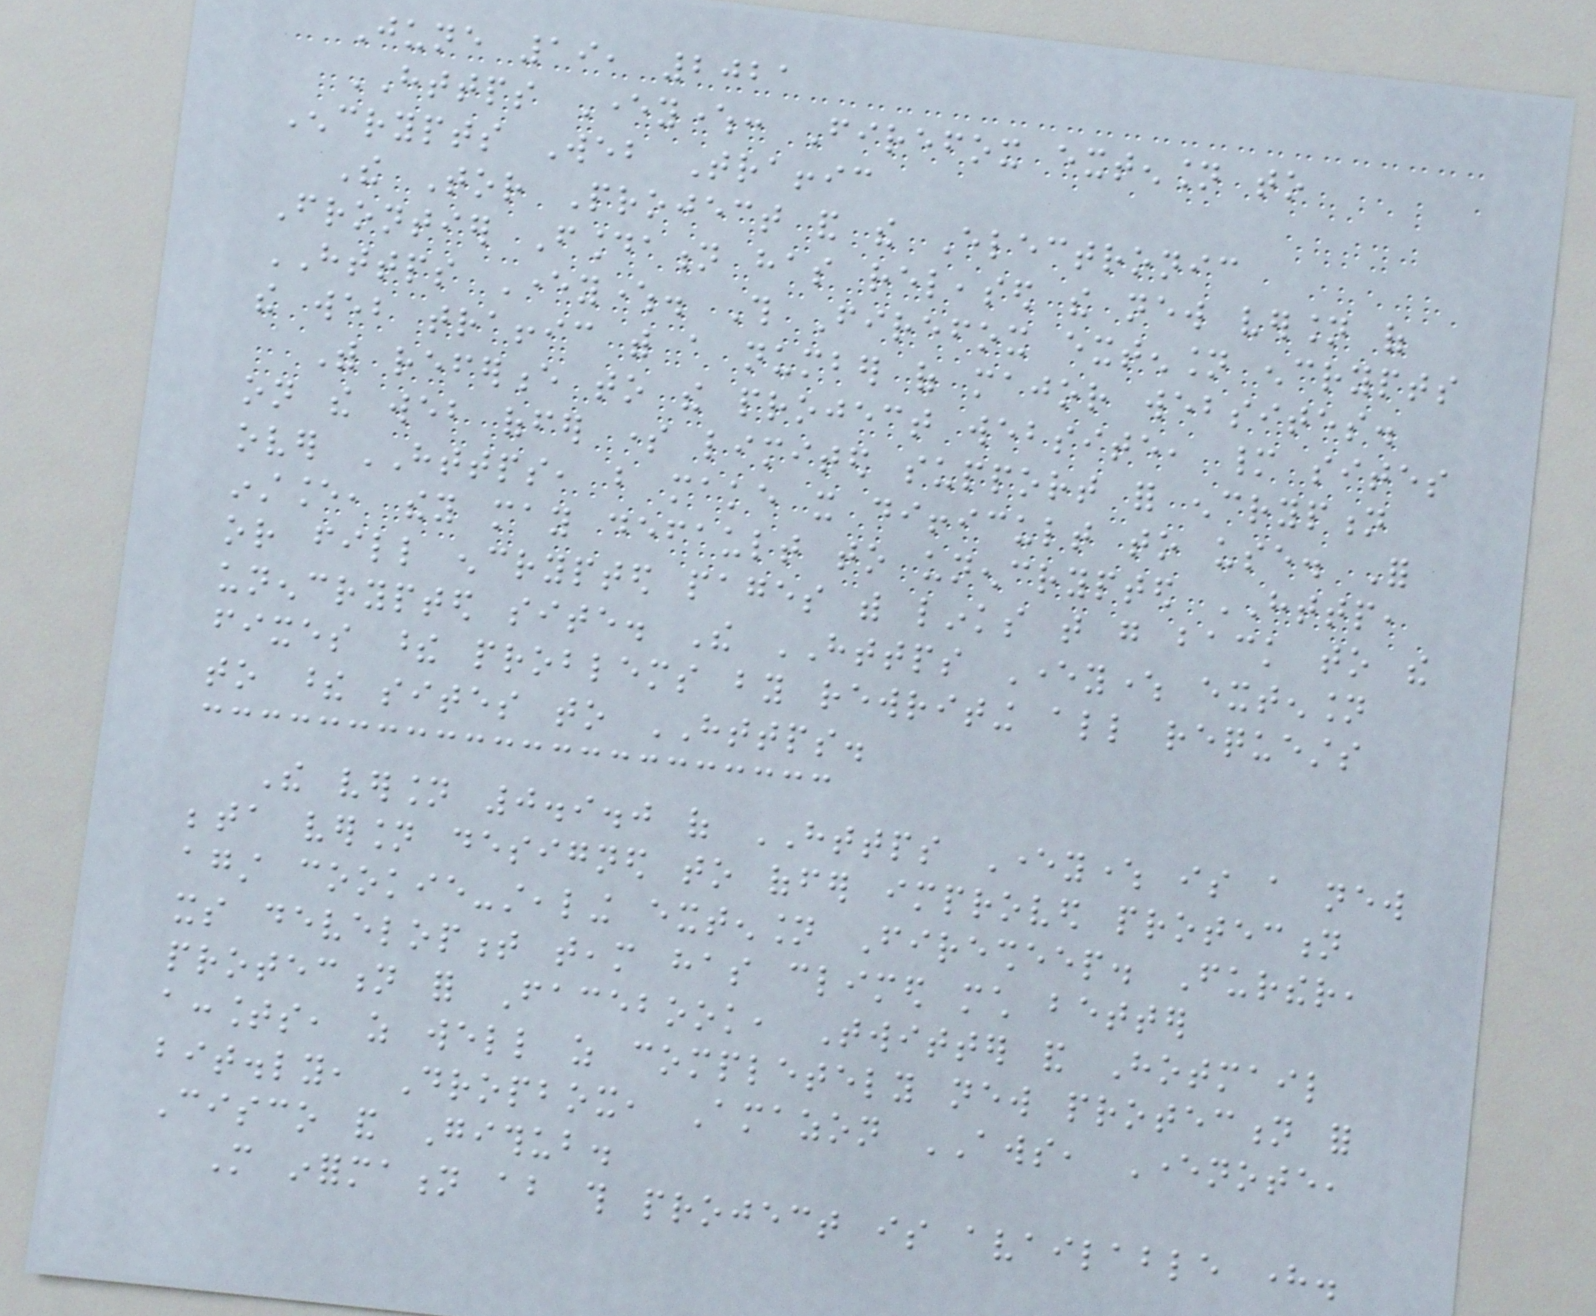June 19, 2021
HTTPS Everywhere: Firefox extension to
Encrypts Web Traffic
The Tor Project and the Electronic
Frontier Foundation has released the new version of
HTTPS Everywhere. This Firefox extension encrypts
the web traffic with a number of major websites.
With reference to the project website, many sites
on the web offer some limited support for encryption
over HTTPS, but make it difficult to use. For
instance, they may default to unencrypted HTTP,
or fill encrypted pages with links that go back to the
unencrypted site. The HTTPS Everywhere extension
fixes these problems by rewriting all requests
to these sites to HTTPS.
The version 0.9.0 of HTTPS Everywhere is a new
beta version designed to offer improved protection
against cookie-stealing extension Firesheep. Further,
its development team has climed much better
protection for Facebook, Twitter and Hotmail
accounts, as well as completely new protection for
bit.ly, Dropbox, Amazon AWS, Evernote,
Cisco and Github.
More information about this project is available here.
